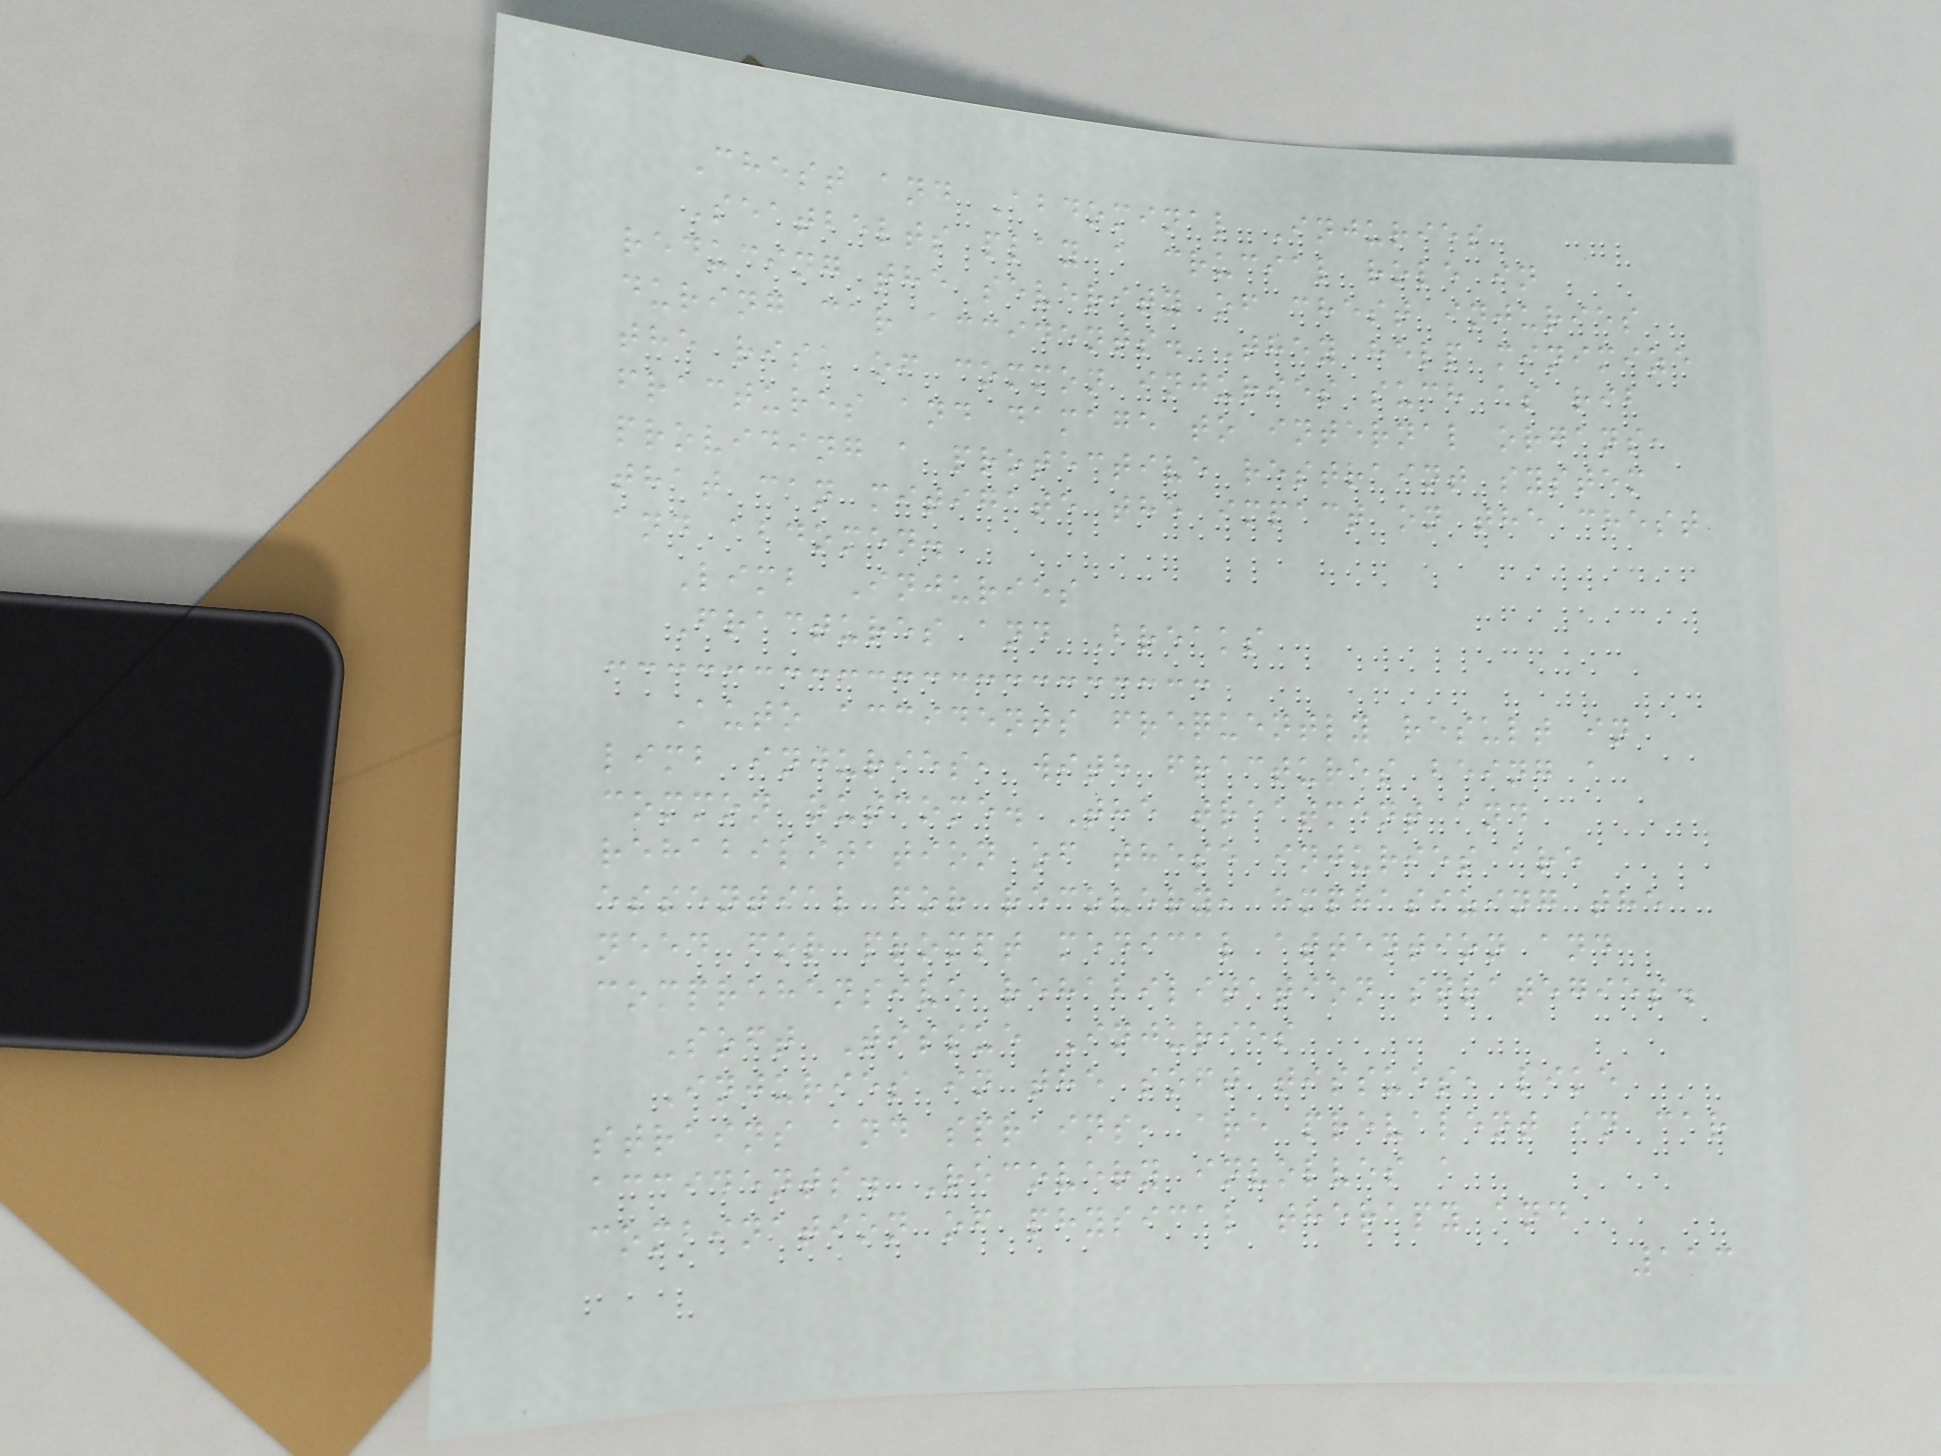Chest and Abdominal Injuries
Seatbelts play a crucial role in
reducing the severity of chest injuries
during car accidents. They help minimize
the risk of common injuries such as rib
fractures and damage to internal organs,
providing a protective restraint system
that can mitigate the impact on the chest
and abdomen.
Limb Injuries
Fractures and Breaks
Auto accidents frequently result in
limb injuries, with fractures being a
common outcome. The treatment and
rehabilitation of these injuries are
essential for recovery, emphasizing the
need for prompt medical attention and
comprehensive rehabilitation strategies.
Soft Tissue Injuries
Injuries in the soft tissues, like
strains and sprains, are prevalent in car
accidents. Recovery involves a
combination of physical therapy and
113
